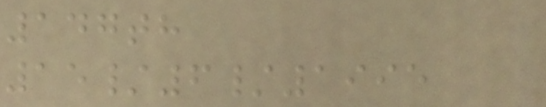147th
15/6/1995
